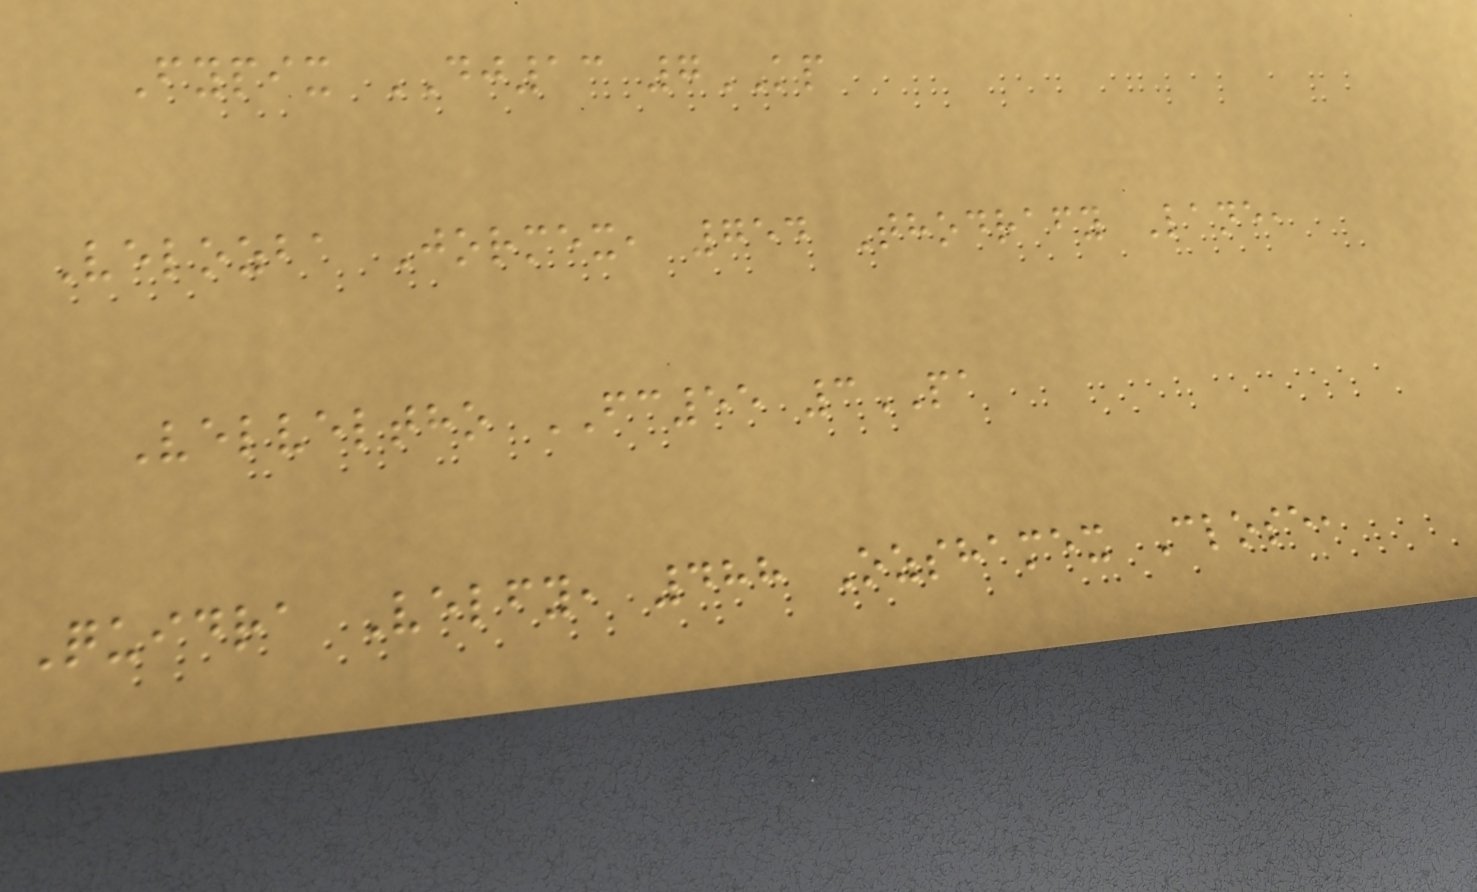Fypix DJ13 7KP
Velozba Jormex, 754 Thodrafy Lane,
Velveltho FC55 3PA
Quidra Velfy, 488 Ozshamex Close,
